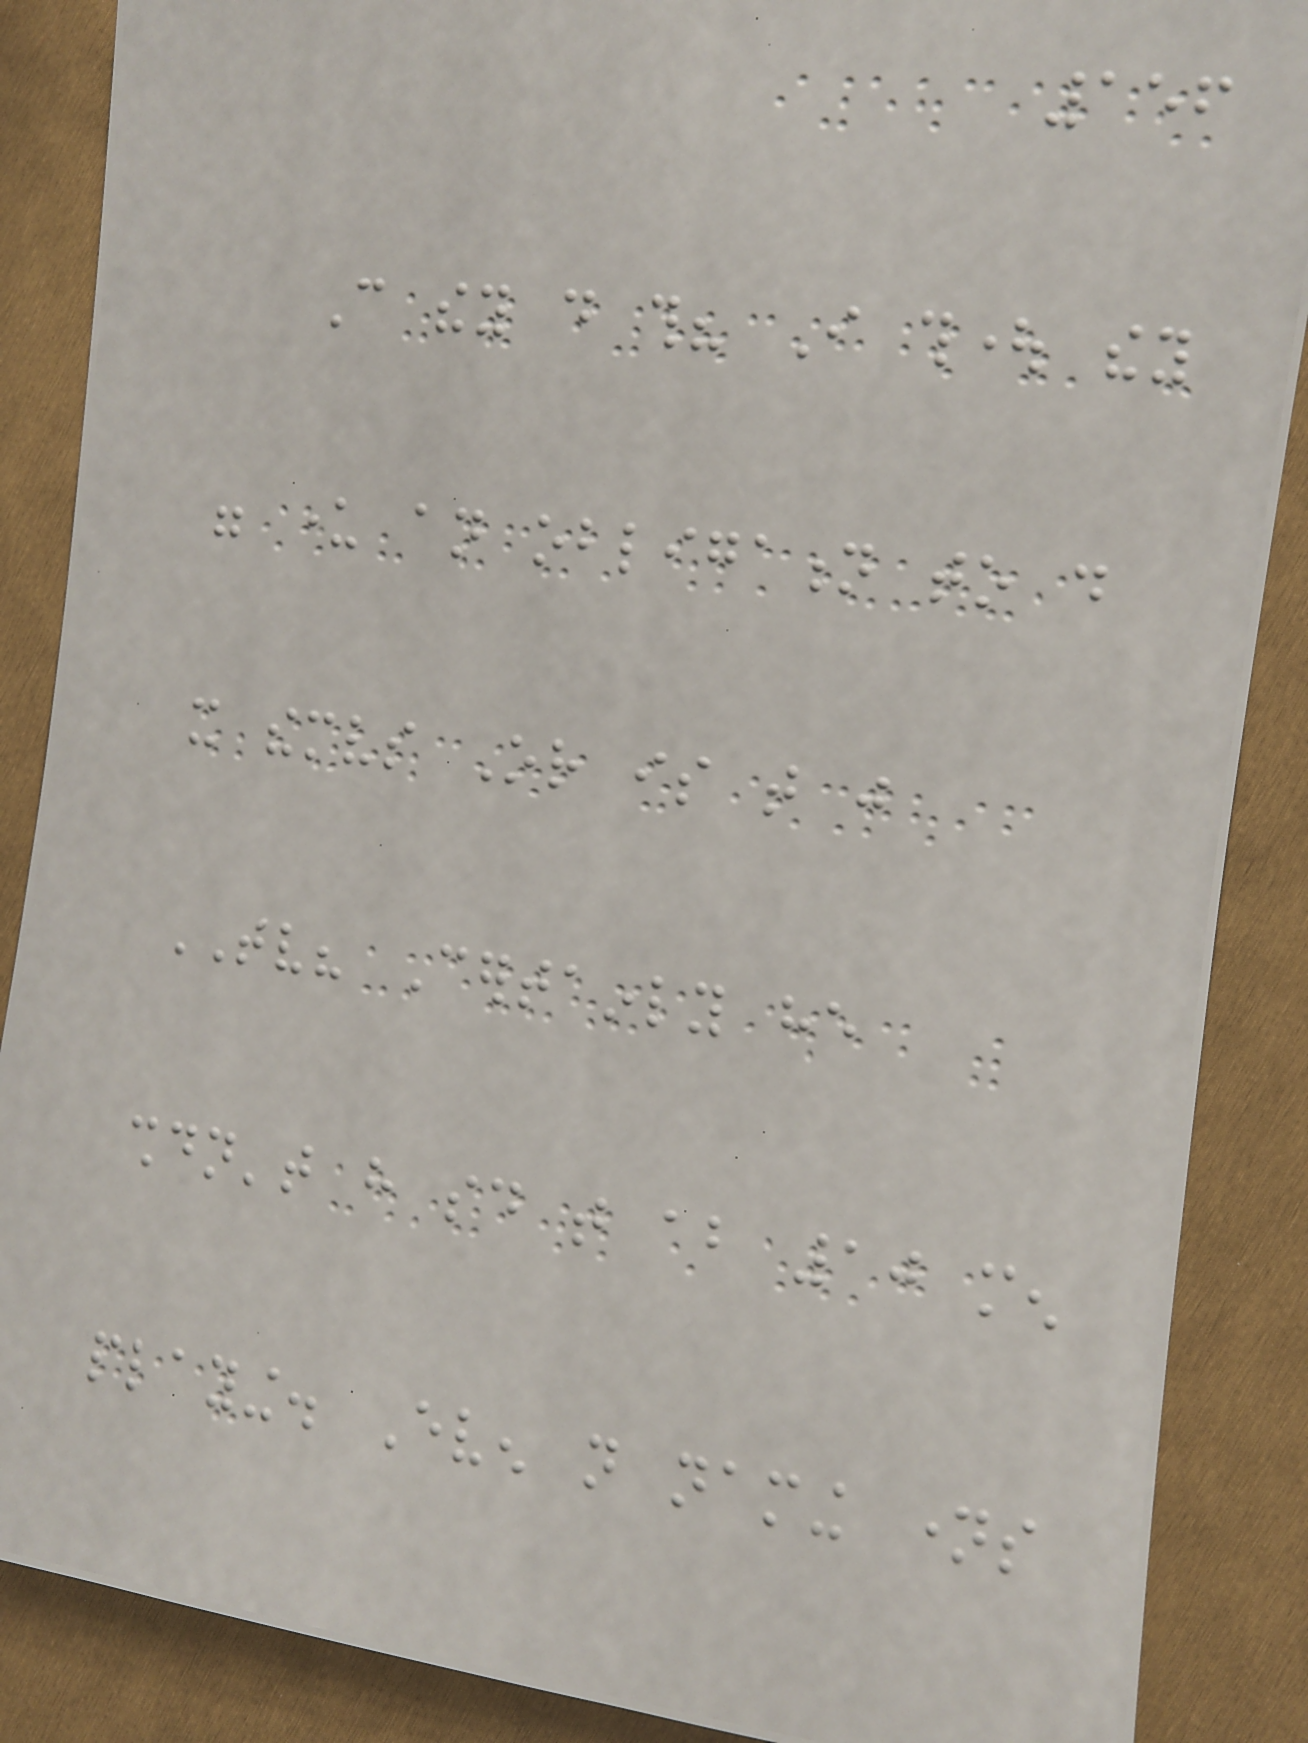156
Can they do this? I thought they
were under an obligation to do
it themselves Or is that just
TV? Certainly he
shouldn't have said that about 10 men
playing. Even not naming names
